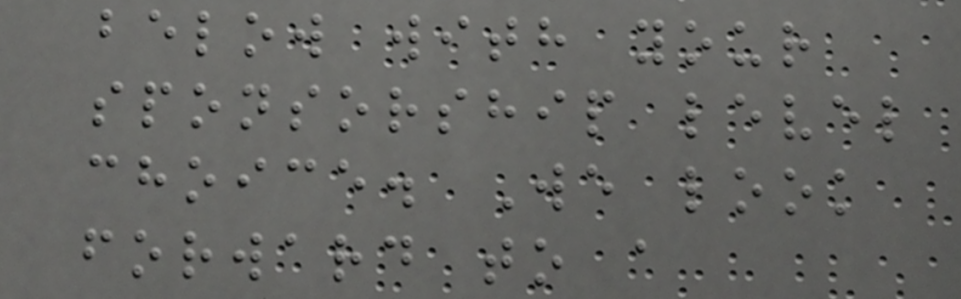below with your
sponsorship level
choice. We look
forward to a
